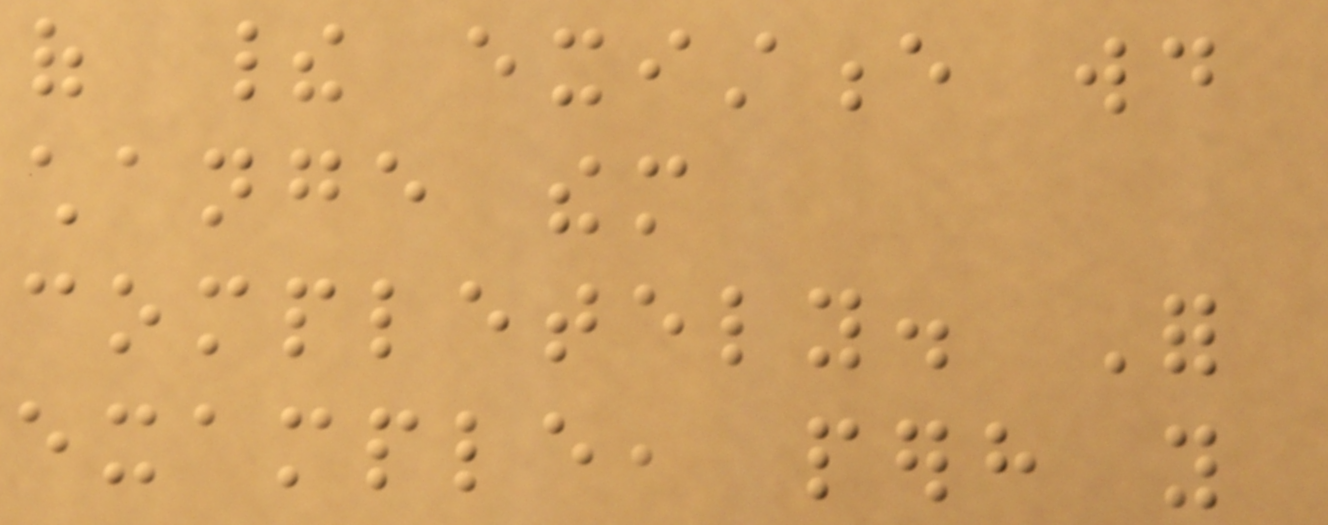of their existence would
change them
completely. For
example, perhaps you
